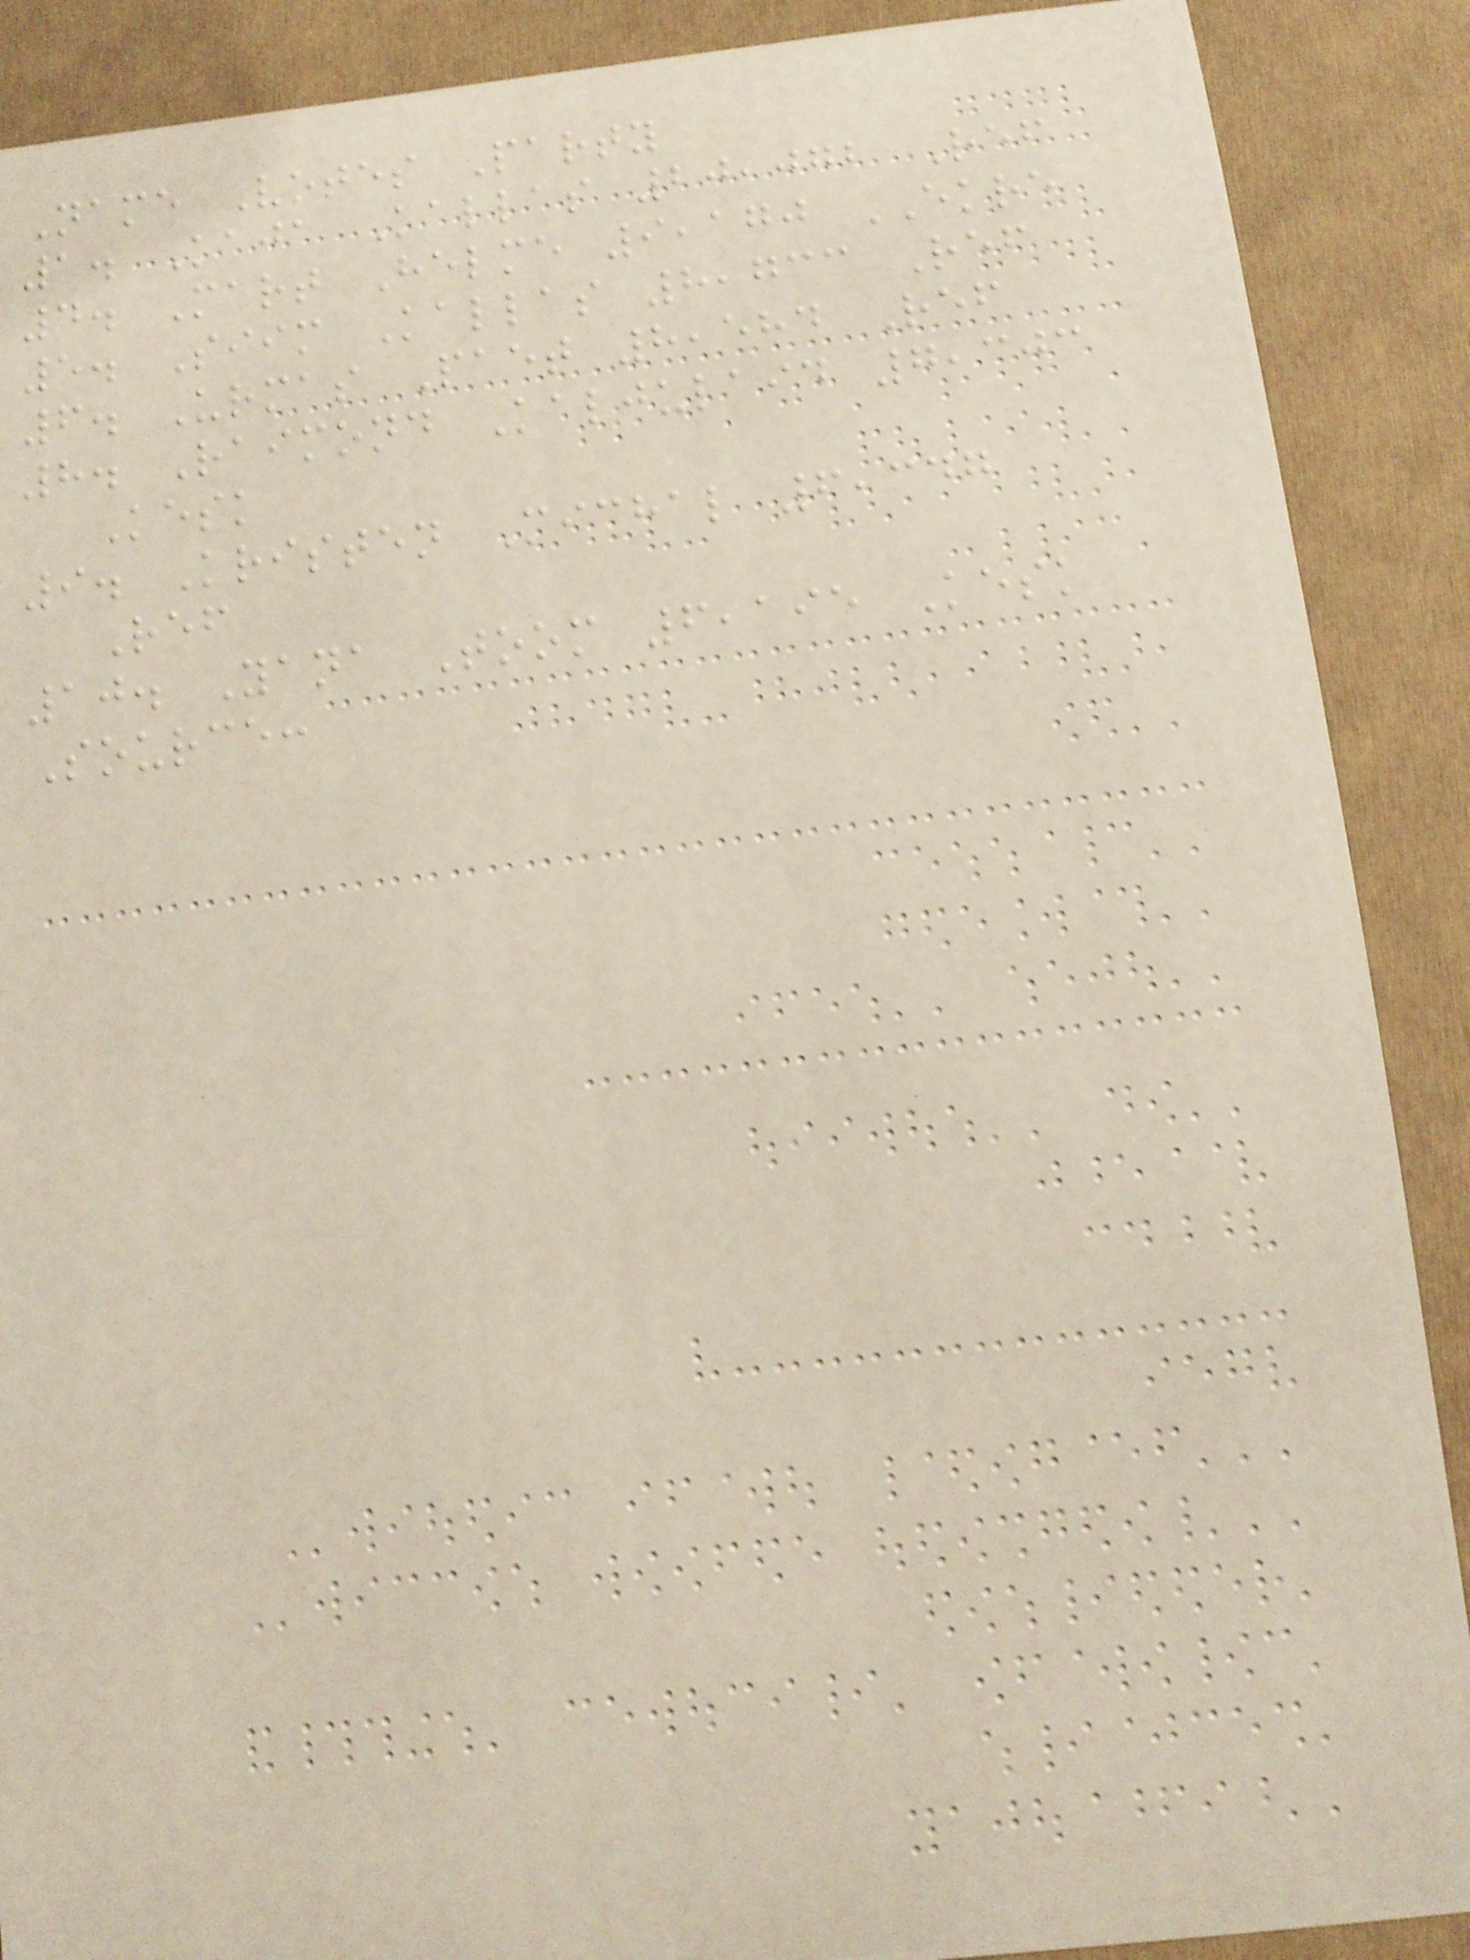Name Votes Party
1. Kaja Kallas 20,072 Ref
4. Mart Helme 9,170 EKRE
5. Siim Kallas 8,733 Ref
6. Urmas Paet 8,584 Ref
8. Raimond Kaljulaid 7,303
Kesk
9. Kristen Michal 6,347
Ref
10. Yana Toom 6,195 Kesk
Source:
